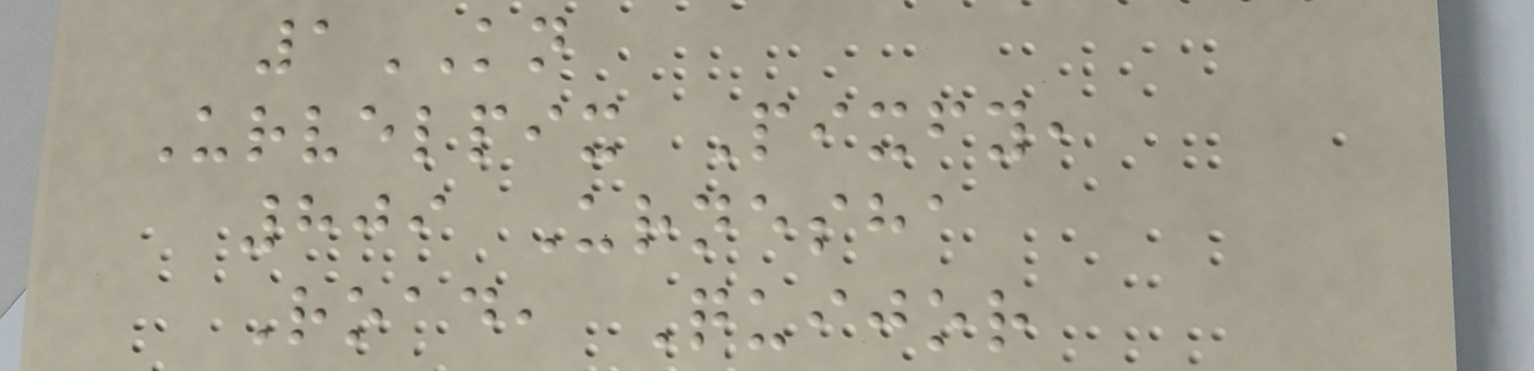1KN
Urvelpix Pixfy,
809 Urnesha
Road, Quijor
